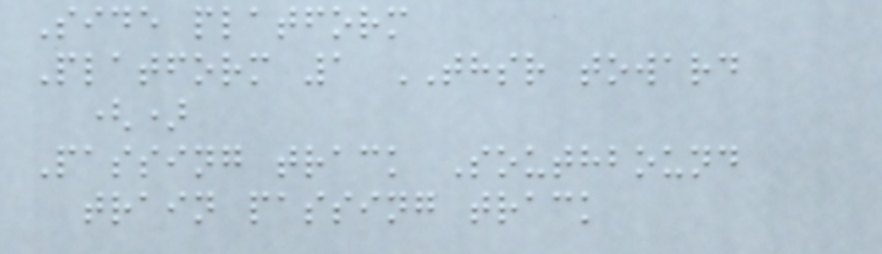Side platform
Platform 1 THSR toward
()
Passing track Southbound
train passing track
